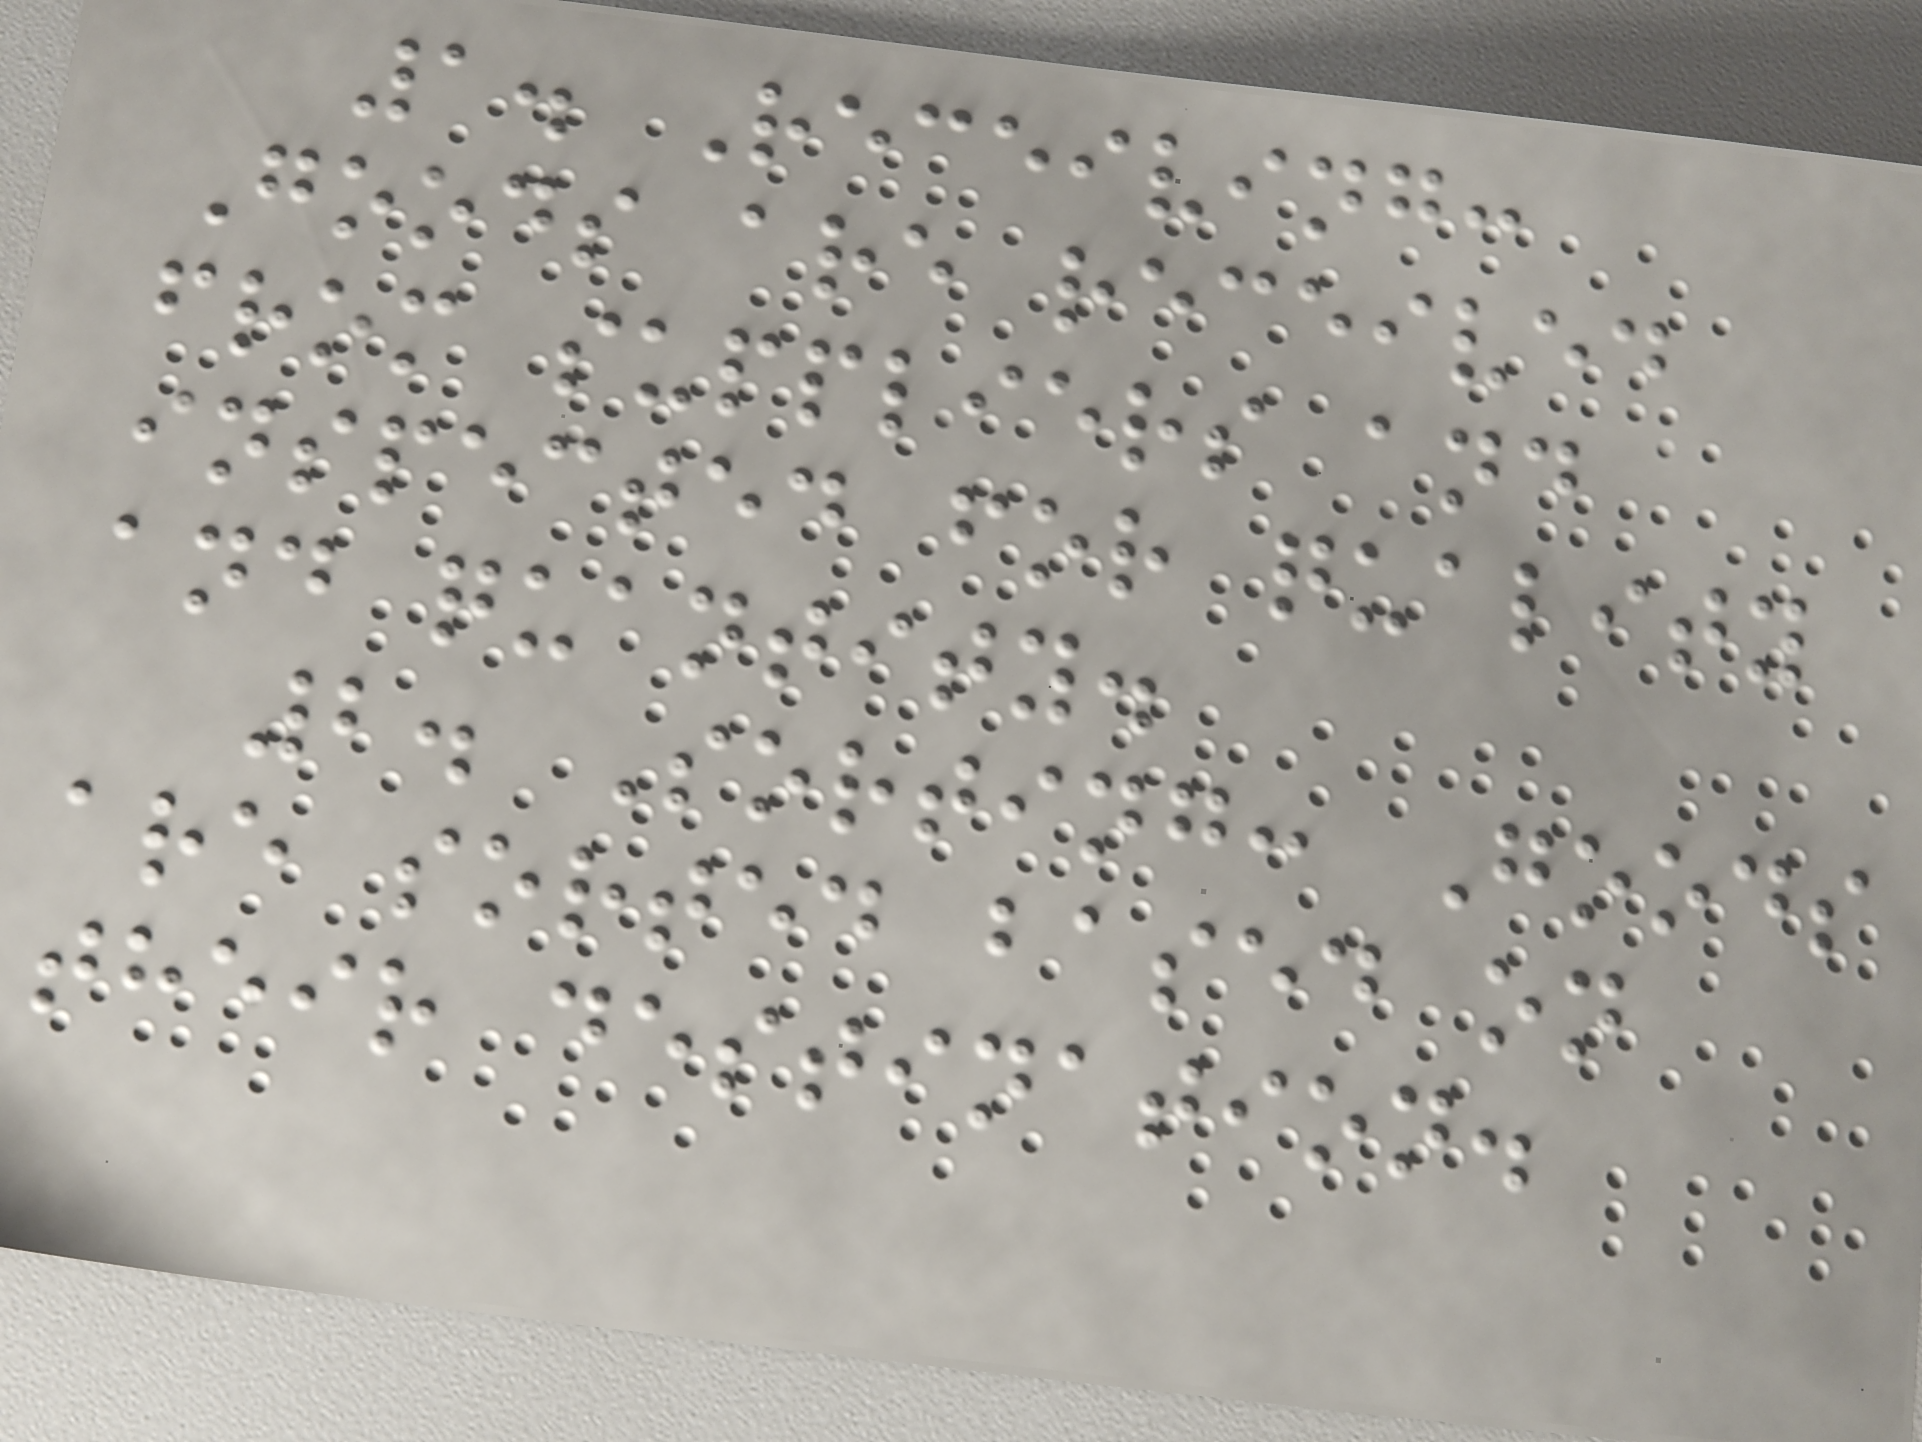1. Receiving:
Goods are received
from suppliers and
inspected for quality
and quantity.
2. Sorting: Goods
are sorted based on
their destination.
